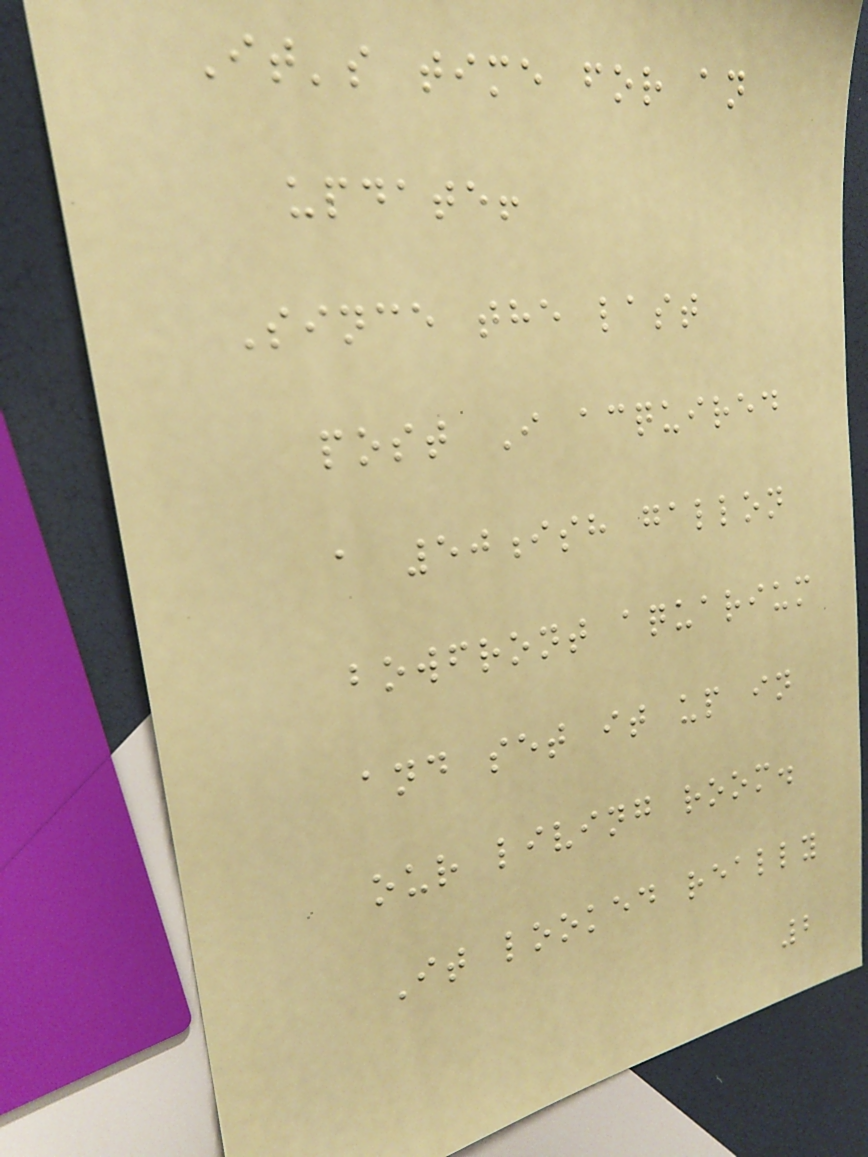It's time for an
update!
Since the last
post I acquired
a 50ish gallon
bowfront aquarium
and set it up in
our living room.
It looked really
2
